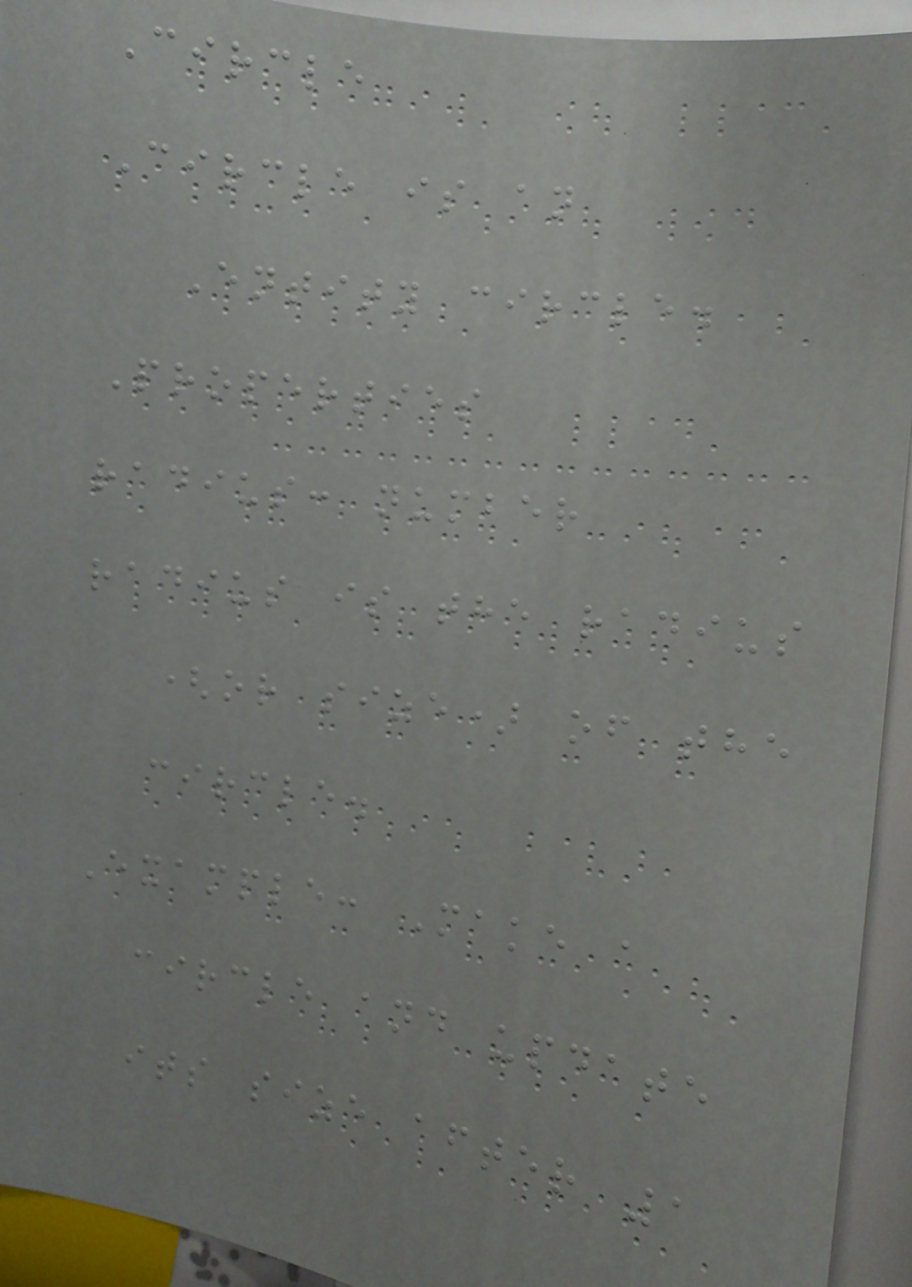Circle
Circle is an
Entity circle.
Properties
radius: number
radius is the radius
(or size) of the
circle.
Example: Make a
circle and update
its size after 1
